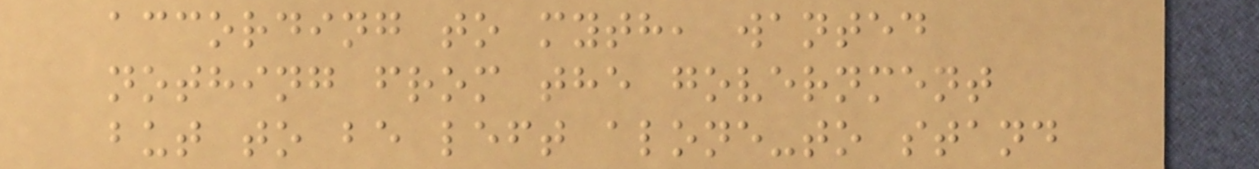according to myth, wanted
nothing from the government
but to be left alone-to stand
